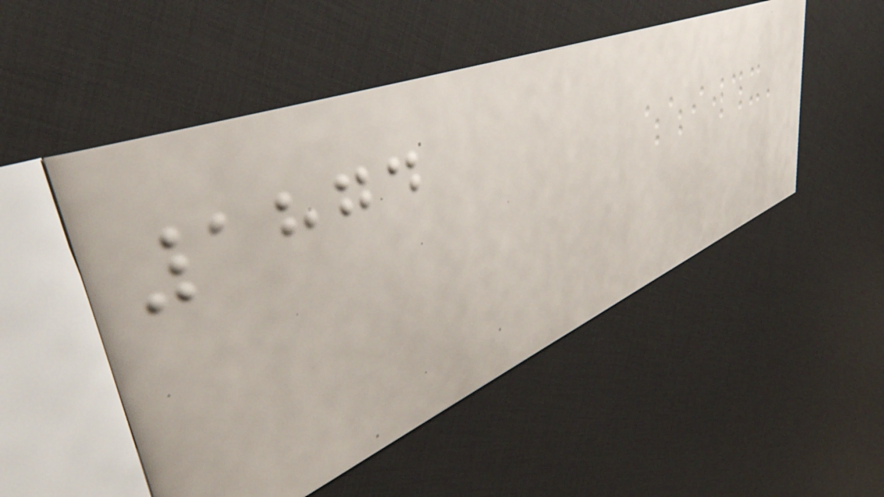1874
